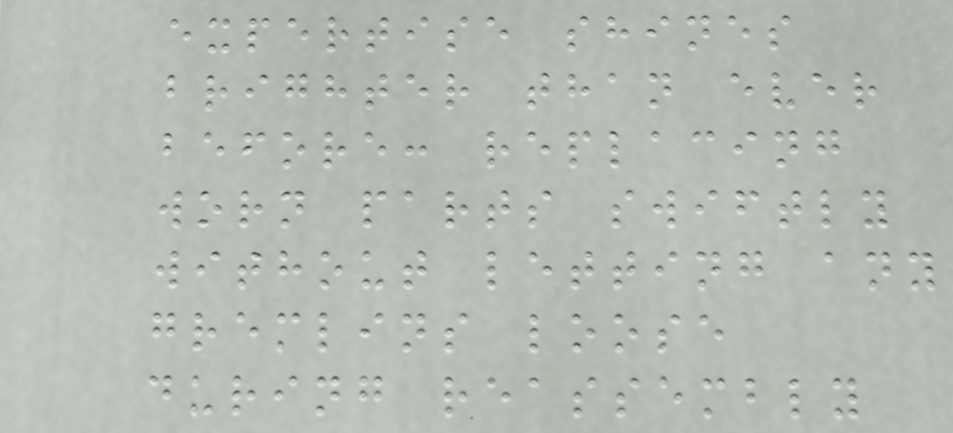expertise shines
brighter than ever
before: replacing
worn parts swiftly
without letting any
gremlins loose
during reassembly
